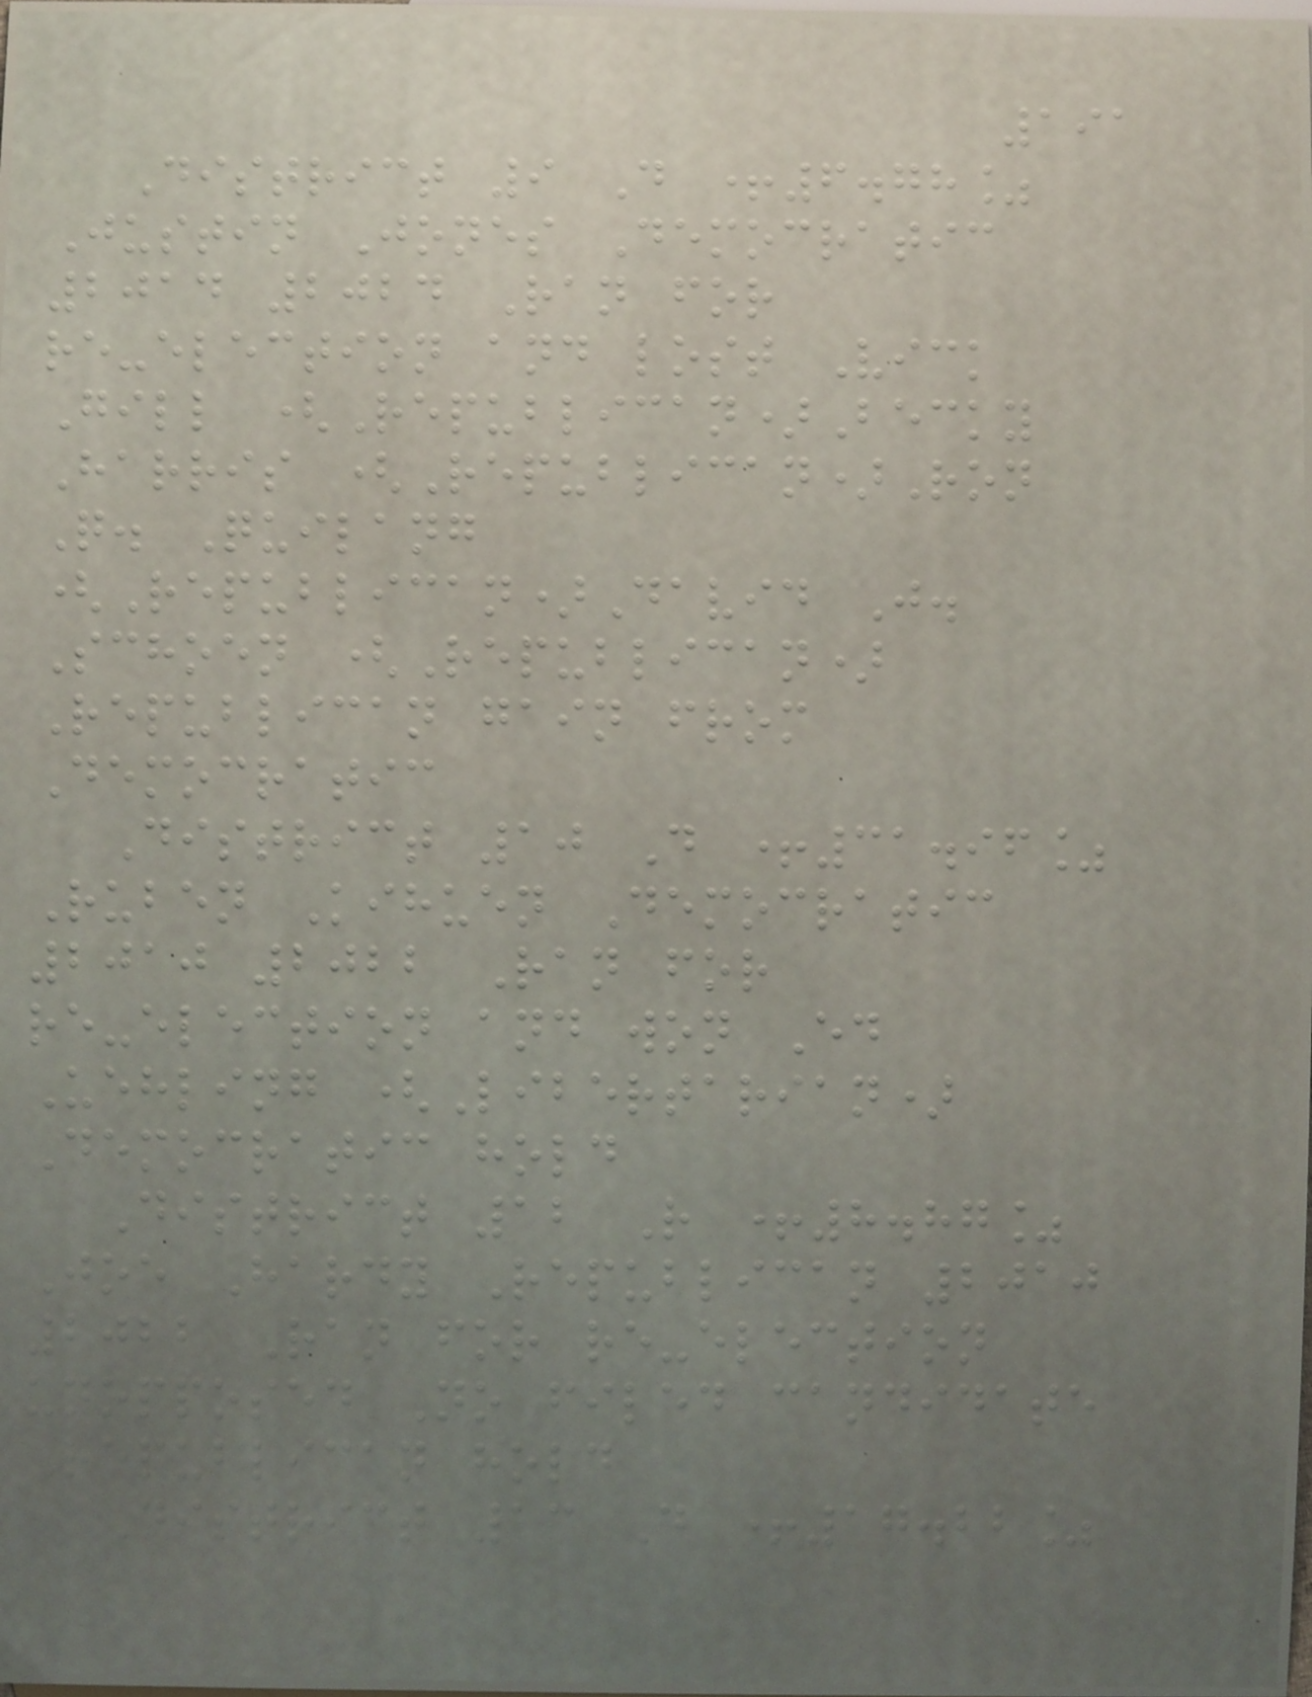191
District 9 D +6.78%
Justin Jones Democratic
2014 2024 Ran for
re-election and lost Vick
Gill (Republican)Becky
Harris (Republican)Ron
Q. Quilang
(Republican)David J.
Schoen (Republican)
Republican gain from
Democratic
District 10 D +31.96%
Ruben Kihuen Democratic
2010 2022 Ran for
re-election and won Ed
Uehling (Libertarian)
Democratic hold
District 12 R +8.87%
Joe Hardy Republican 2010
2022 Ran for re-election
unopposed No filed candidate
Republican hold
District 13 D +17.22%
